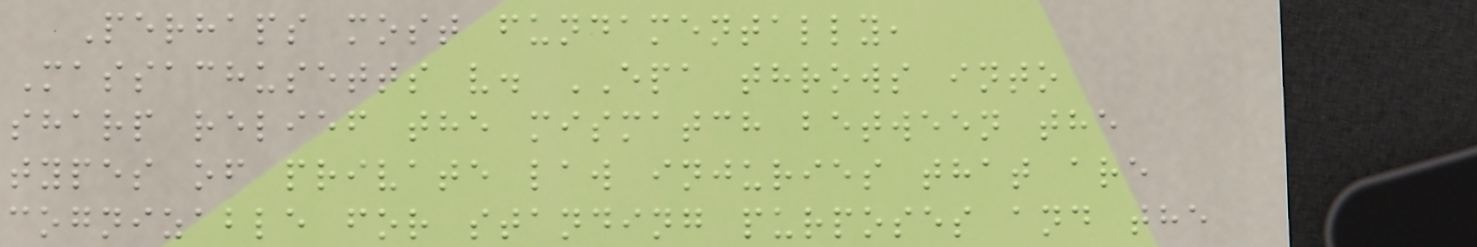Perhaps most fundamentally,
Massachusetts v. EPA throws into
sharp relief the mismatch between the
types of private law injuries that are
cognizable for standing purposes and the
